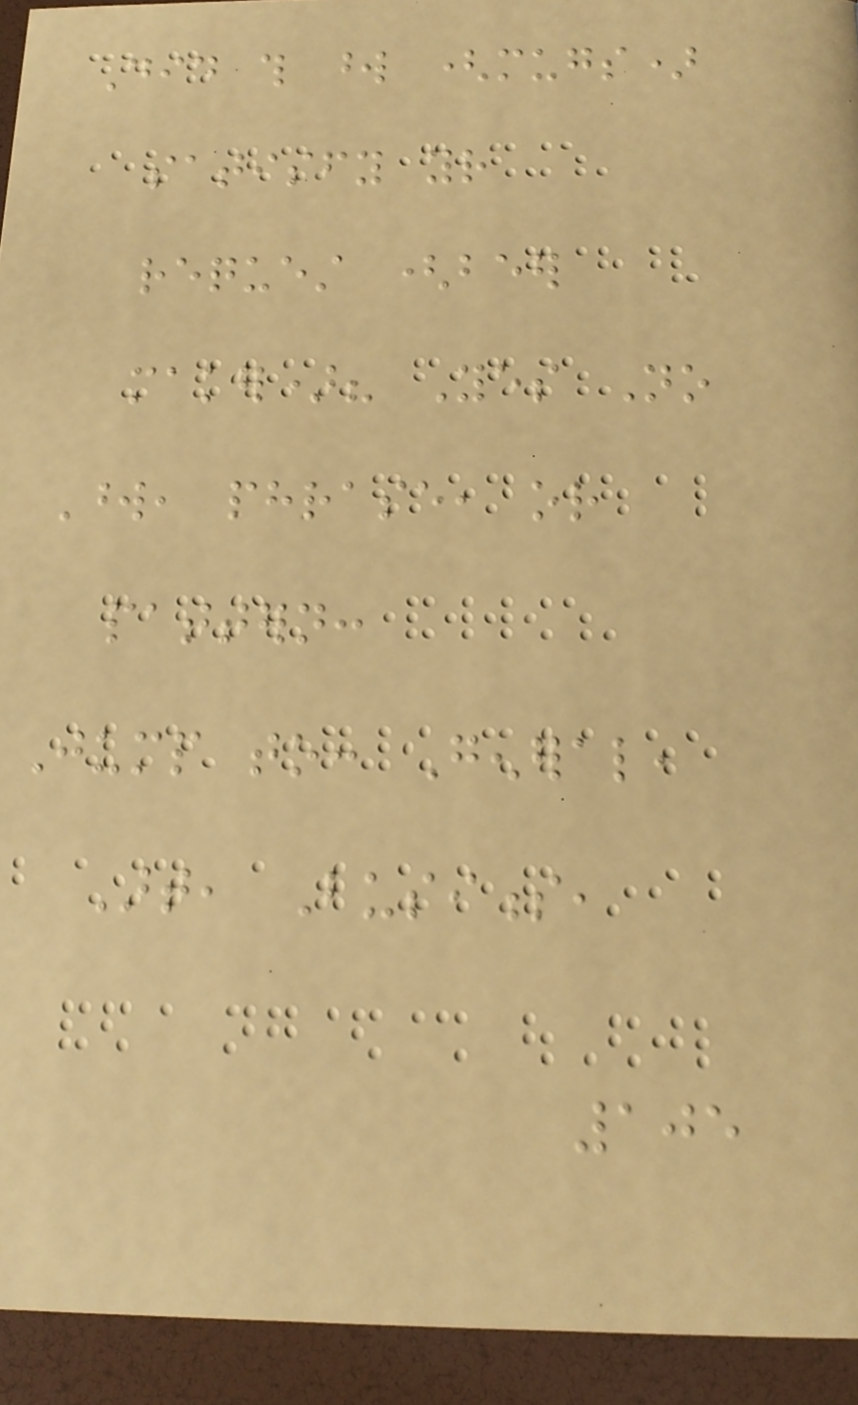Did this word (mugs)
satisfy your
request (beer
maker)? Yes No
Word, phrase, or
pattern:
Jump to: General,
Art, Business,
105
